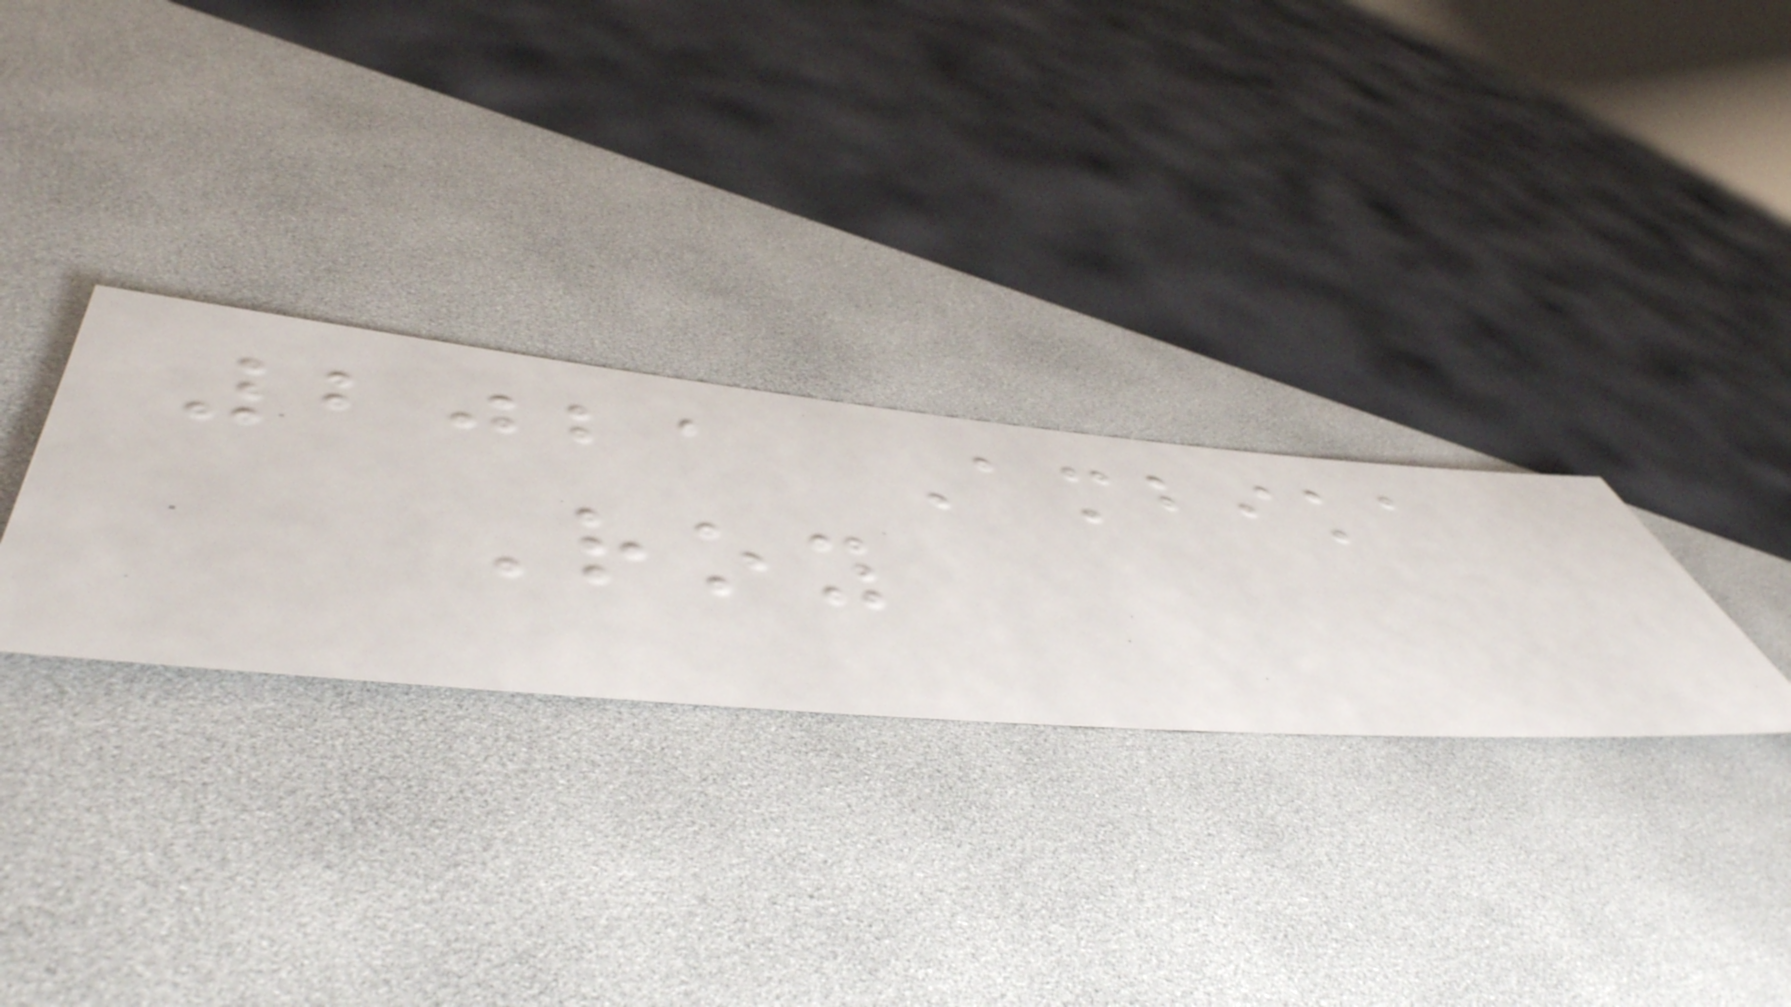2021 Ambika
Roy
